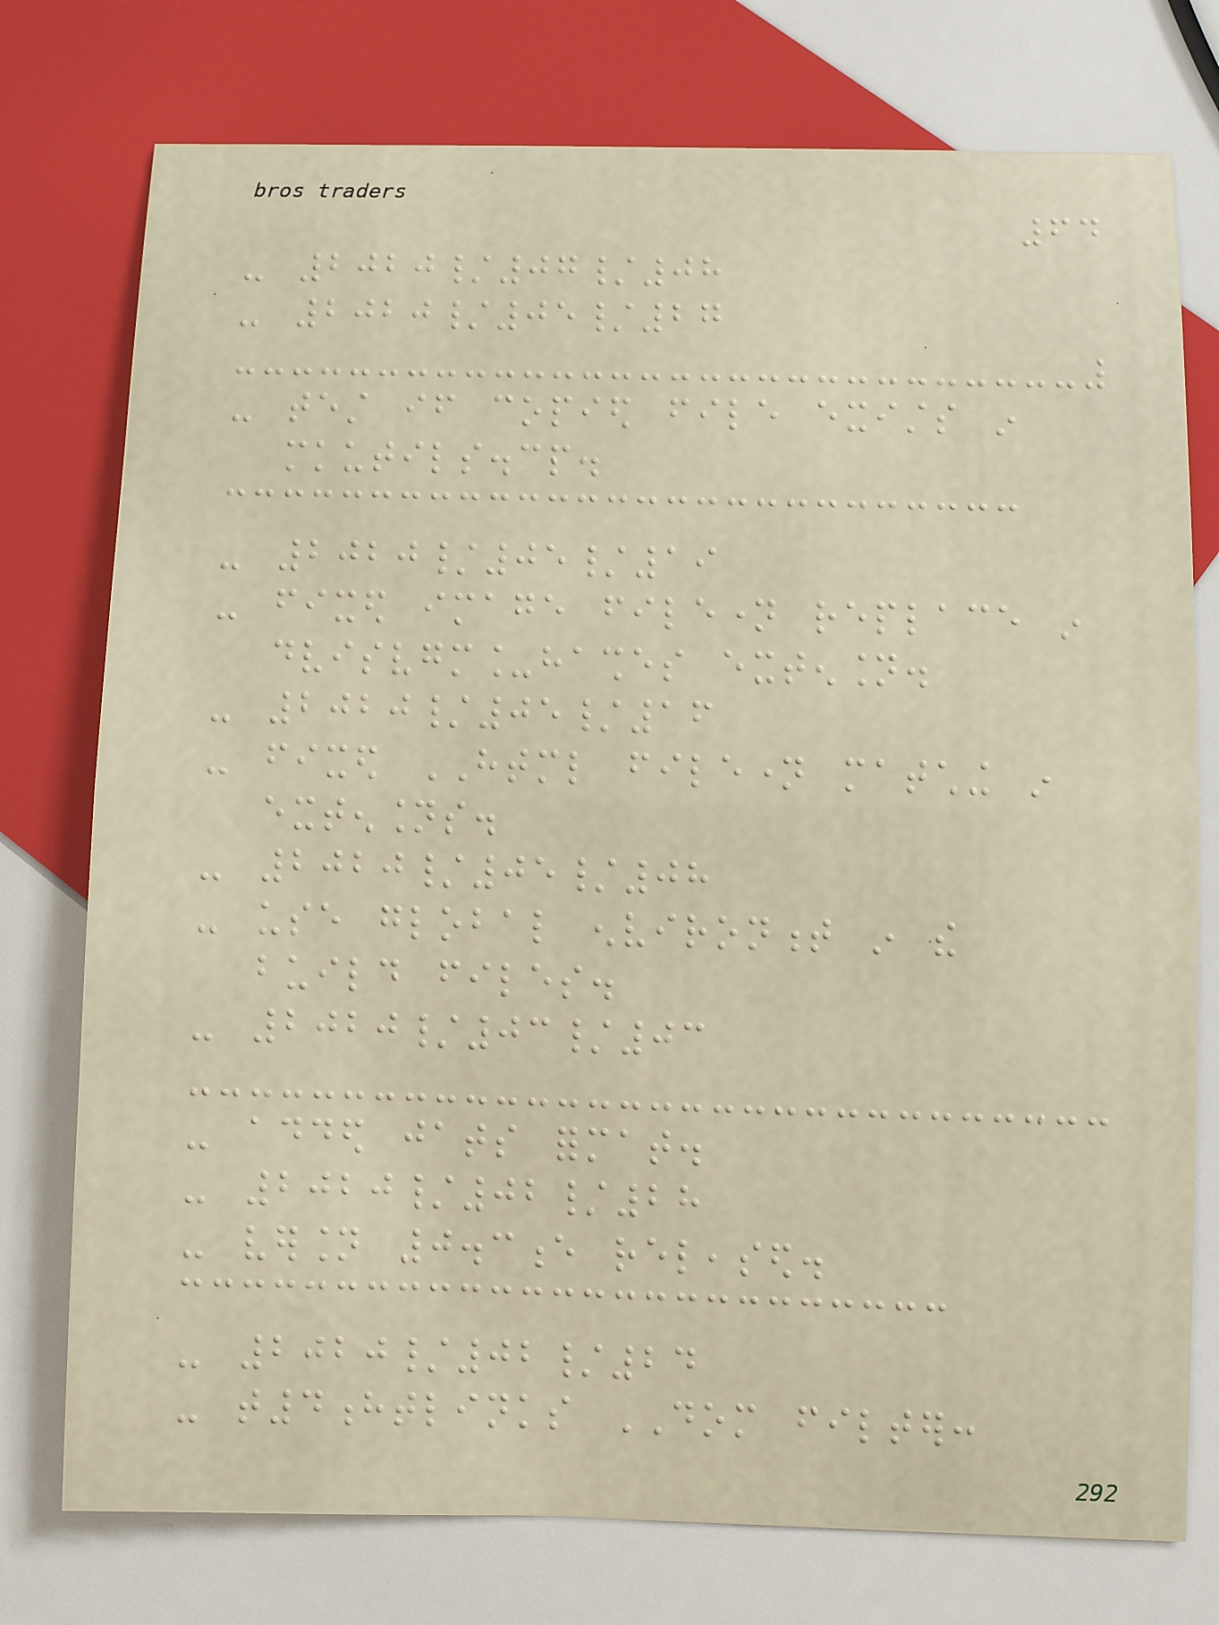64
- 2020/07/08
- 2020/05/27
- test if copied file exists in
mkutils.cp.
- 2020/05/19
- fixed image filename replace in
dvisvgm_hashes extension.
- 2020/05/16
- fixed HTML filename matching in
extensions.
- 2020/05/08
- use global environment in the
build files.
- 2020/03/03
- added jats format.
- 2020/02/28
- version 0.3e released.
- 2020/02/24
- t4htlinks DOM filter:
